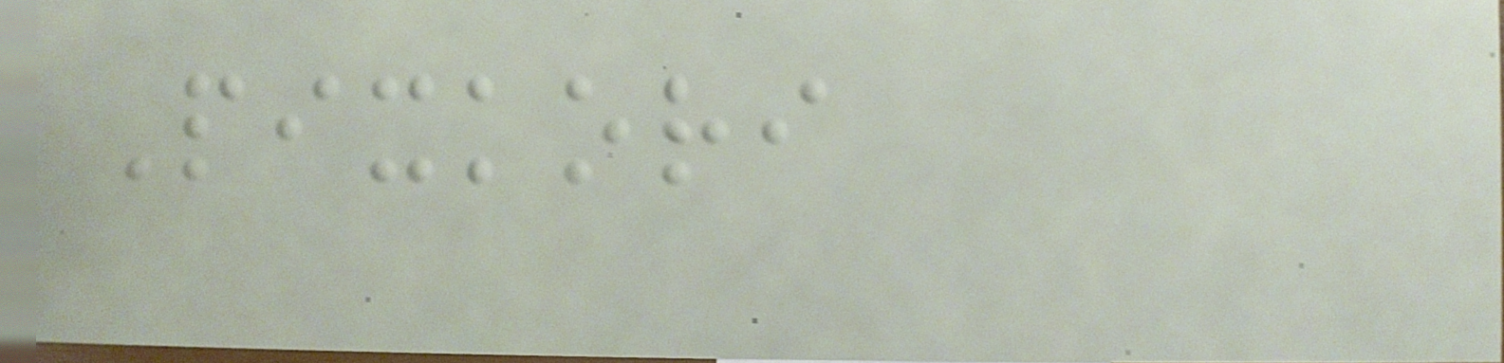Pixkori
